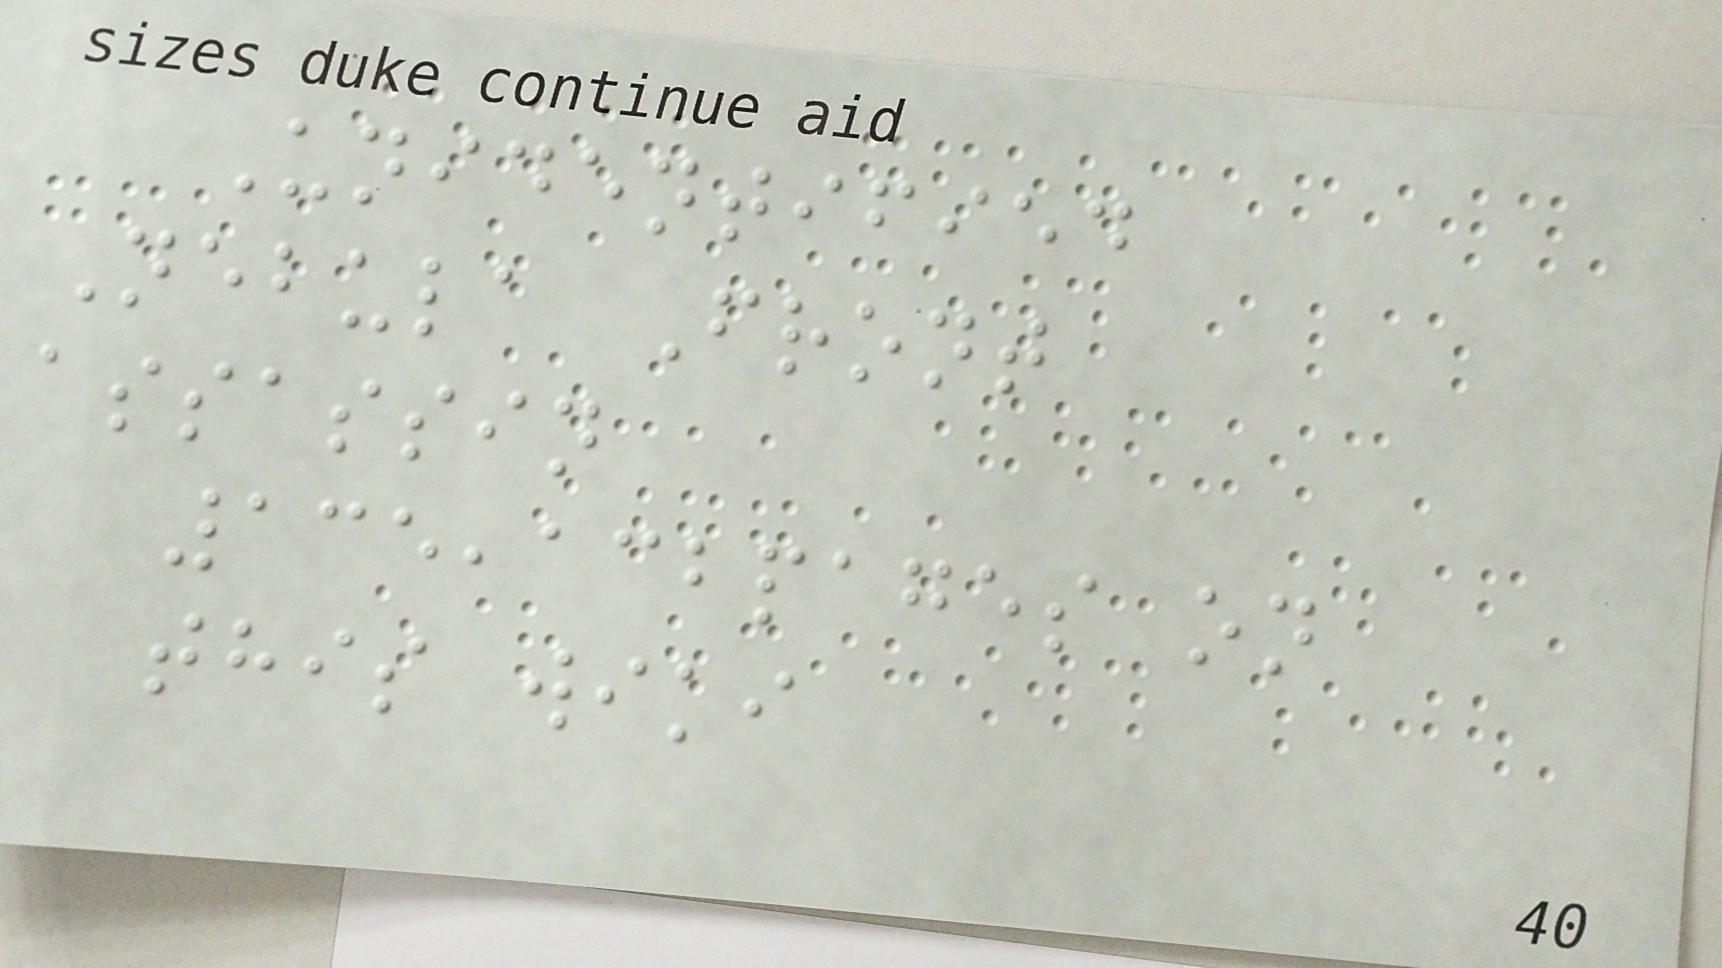Unidentified
Nebula Front
assassin
135,132pages on
this wiki
